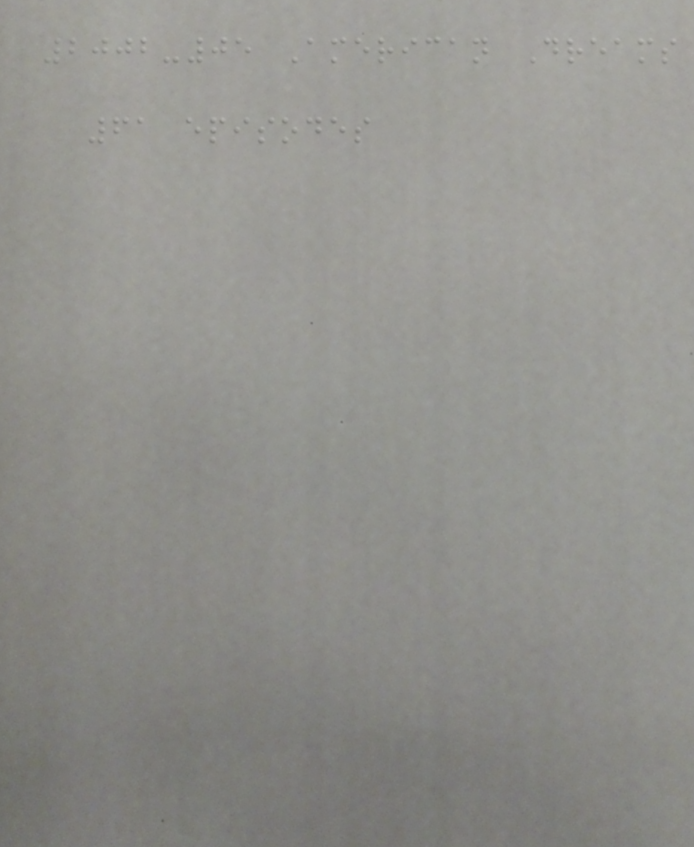2002-05 American Dreams
61 episodes
